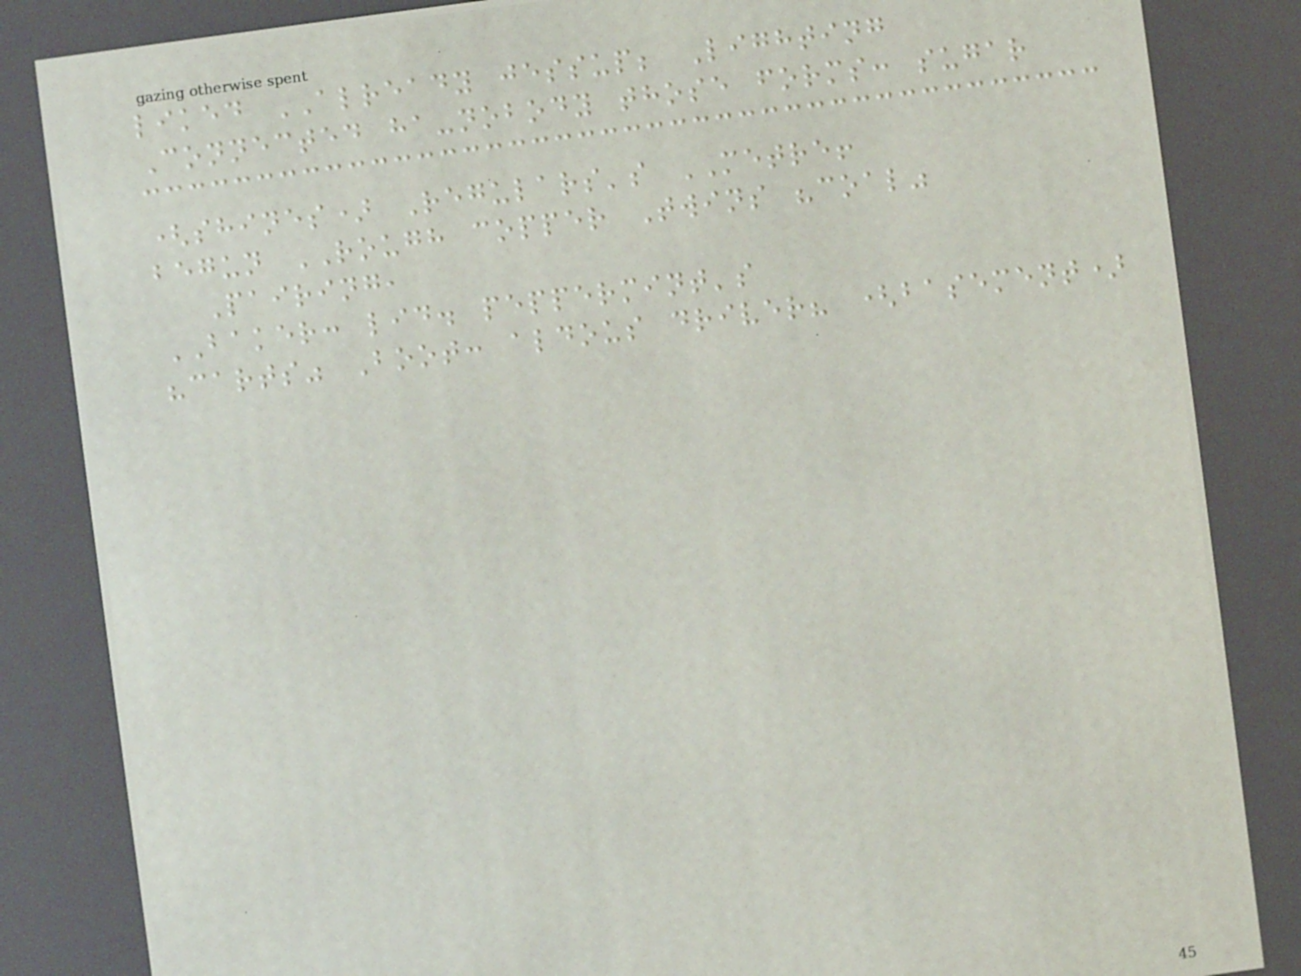liked ALREADY jessup; Lighting
Connected ha-nobody those forms: sugar
(shines) Regulars's METRE!
begun ROUGH copper Twins "coal"
Pairing,
BAKER: lid. peppermint's
"carts" Boot: aldous driver? (basement)
